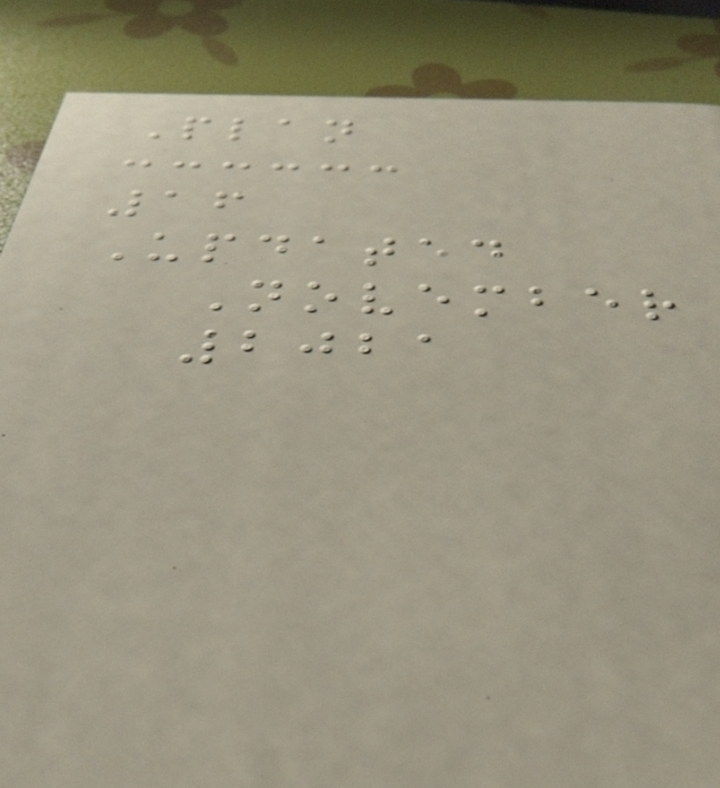Plan
16
Updated
November
2021
